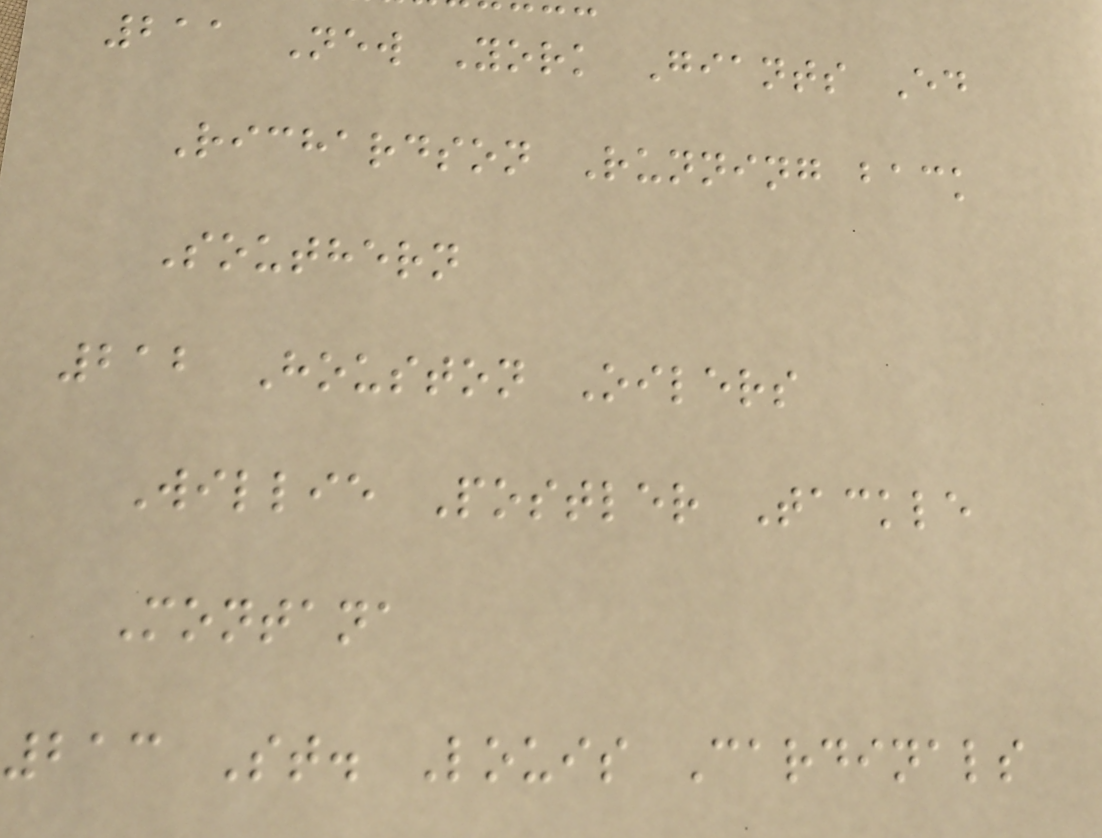211 New York Giants Ed
Richardson Running back
Southern
212 Houston Oilers
Willie Postler Tackle
Montana
213 St. Louis Cardinals
